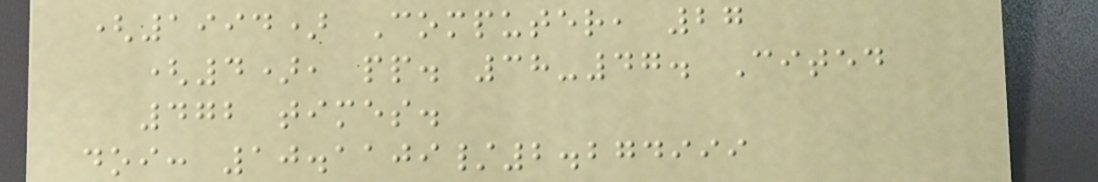(1994) Computer, 27
(4), pp. 38-47. Cited
472 times.
doi: 10.1109/2.274999
